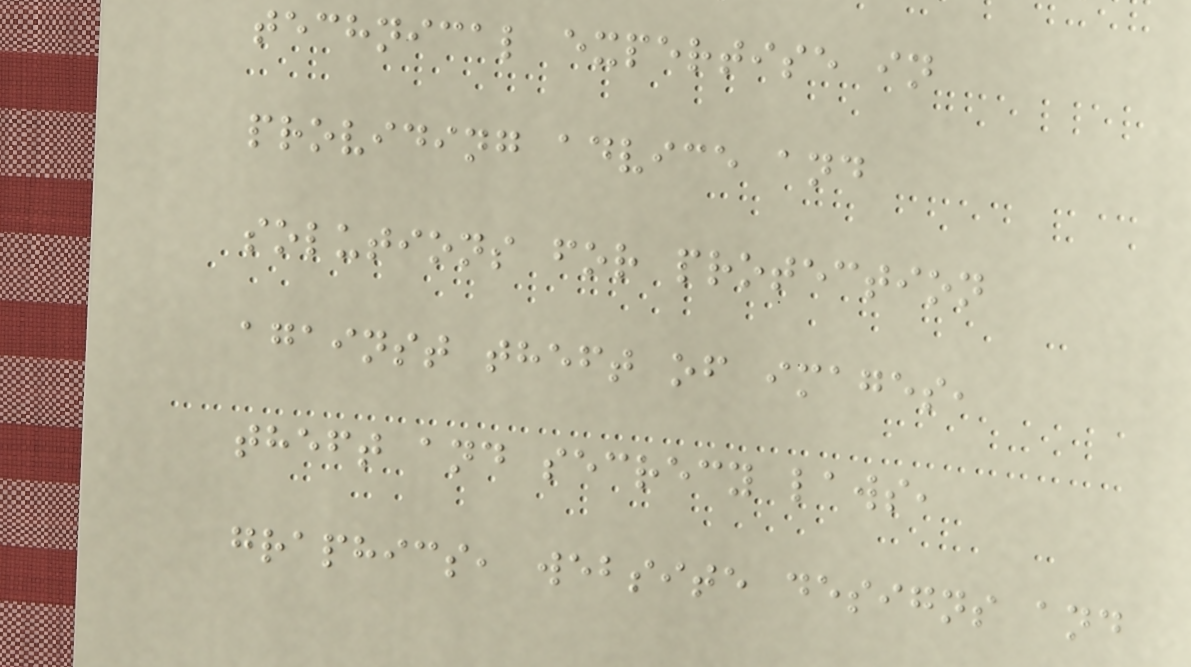technical expertise in
providing advice and
solutions for protection
against theft of images,
theft and secrecy laws,
graphics, website designs and
